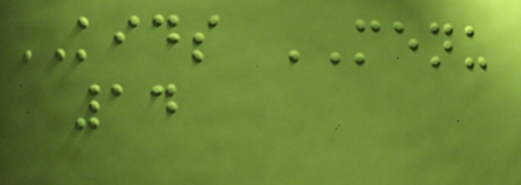KIDS MENU
14
